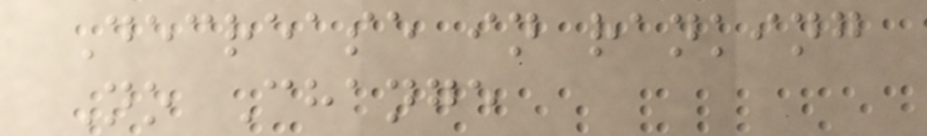Decrease in ranking
No Change
